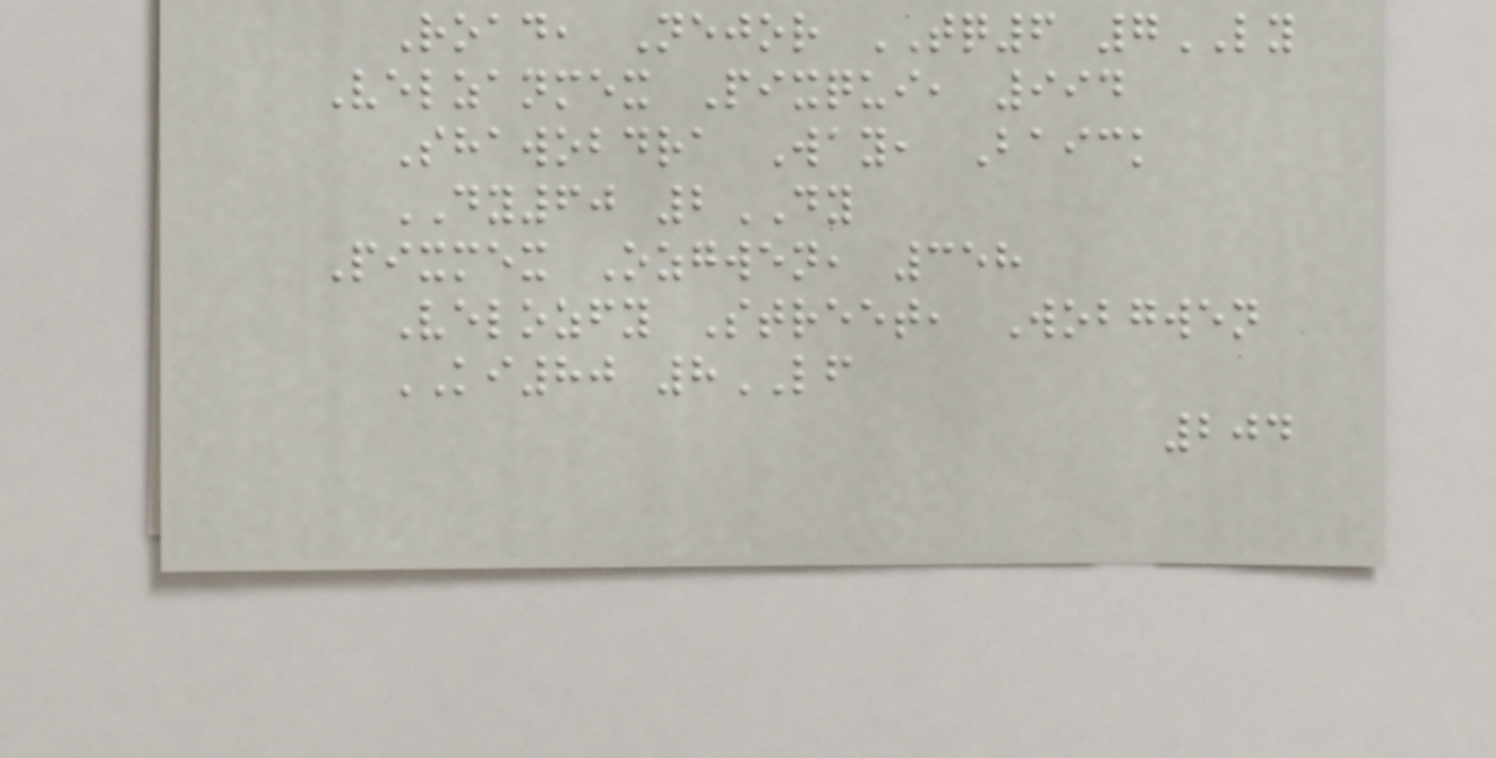Road, Nejor TQ6 7LY
Velzanmex Pixqui, 994
Shawobdra Way, Baick
DY60 2DY
Pixmex Ozgwen, 358
Velozfy Street, Wobgwen
KI80 8LF
204
